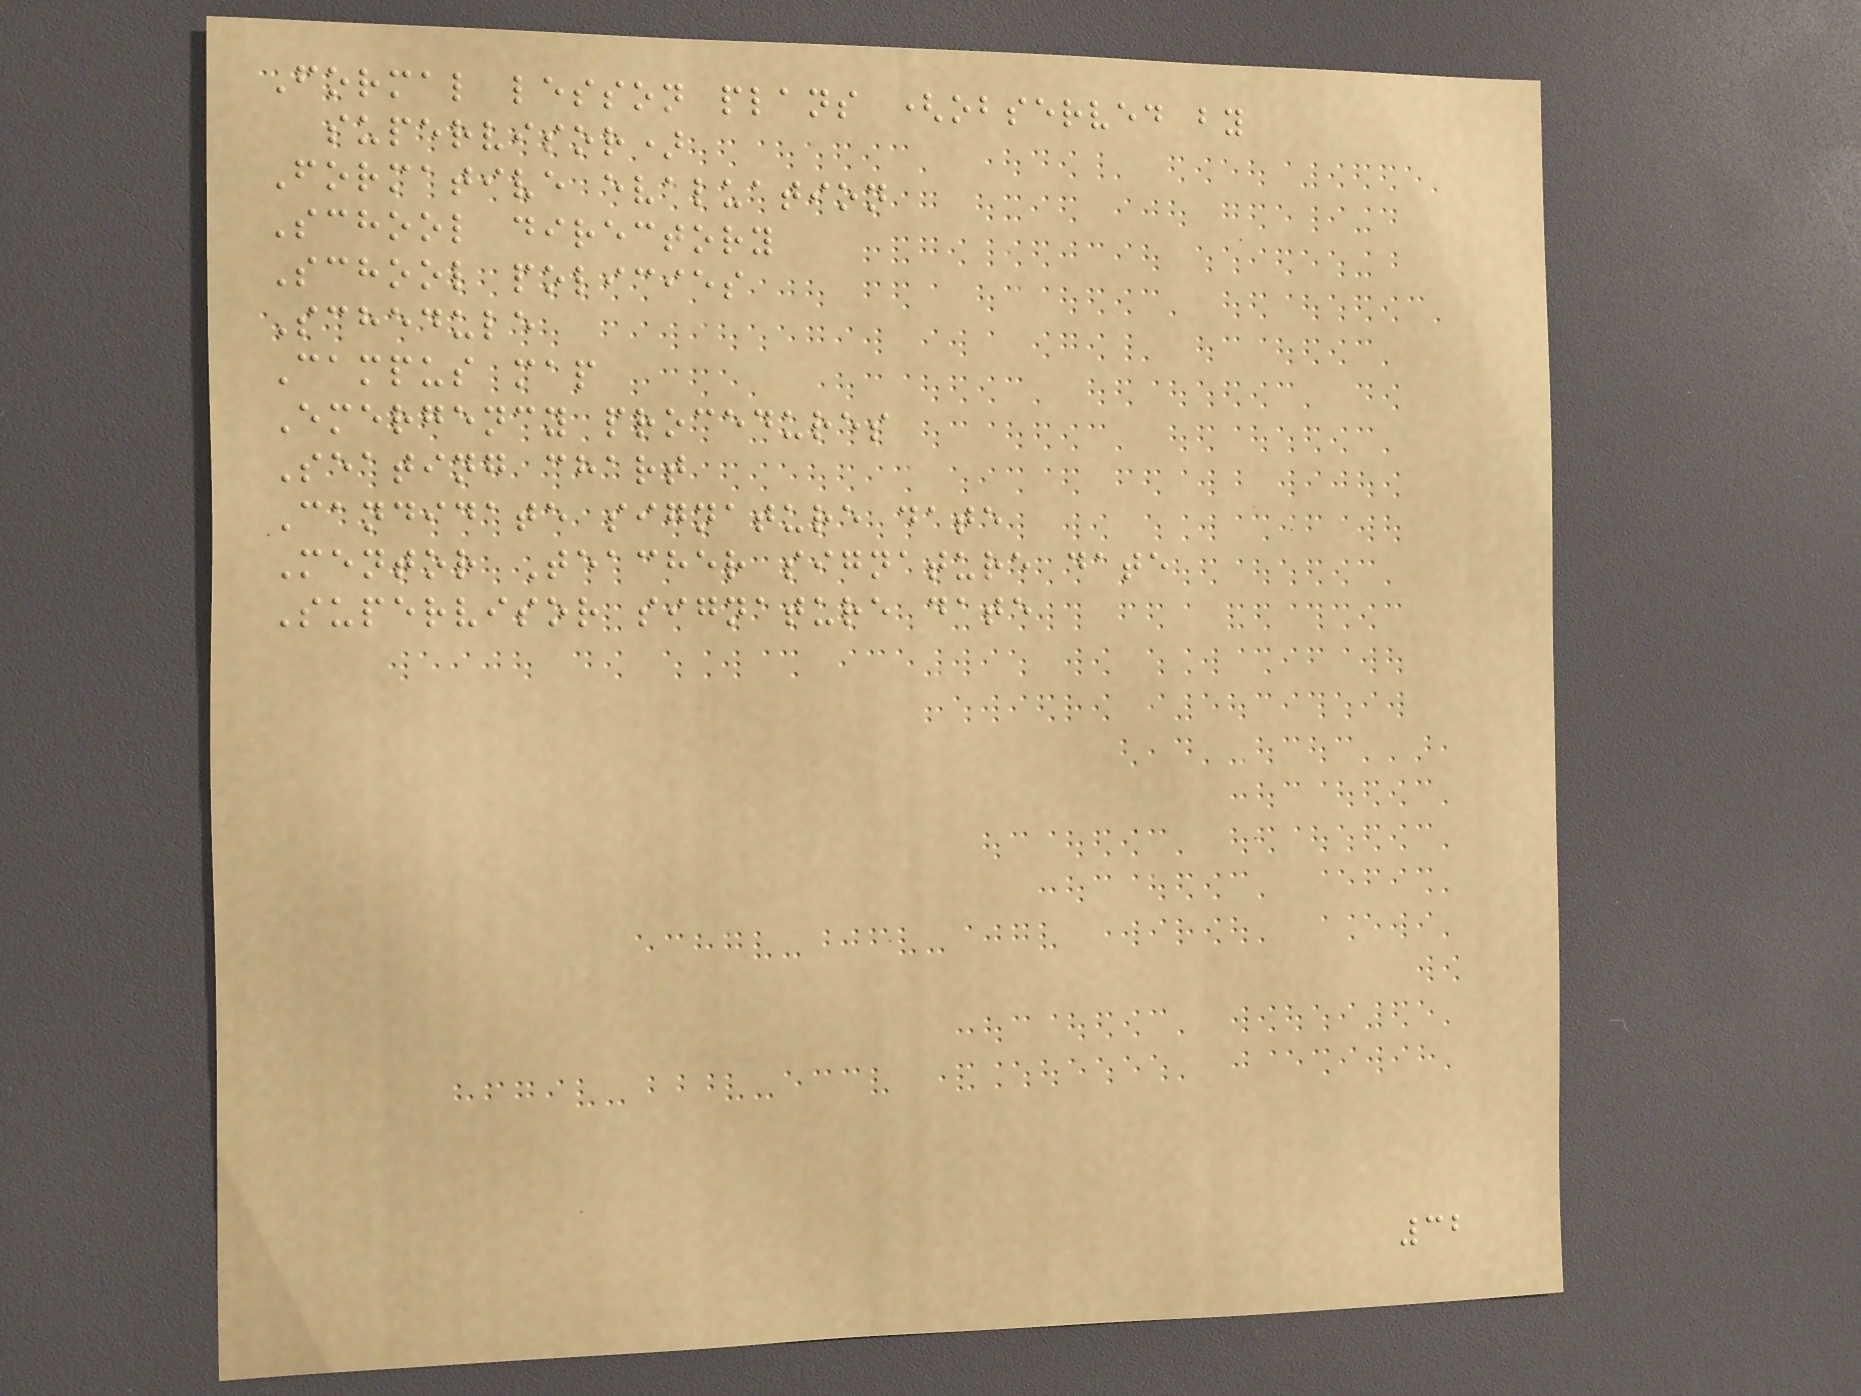Formal lesson plans (observed by
supervisor)
Formative evaluation
School directory
School policies
Schedule
Campus map
Emergency procedures
Seating chart
Candidate signature date
Mentor Teacher signature date
Supervisor signature date
32
